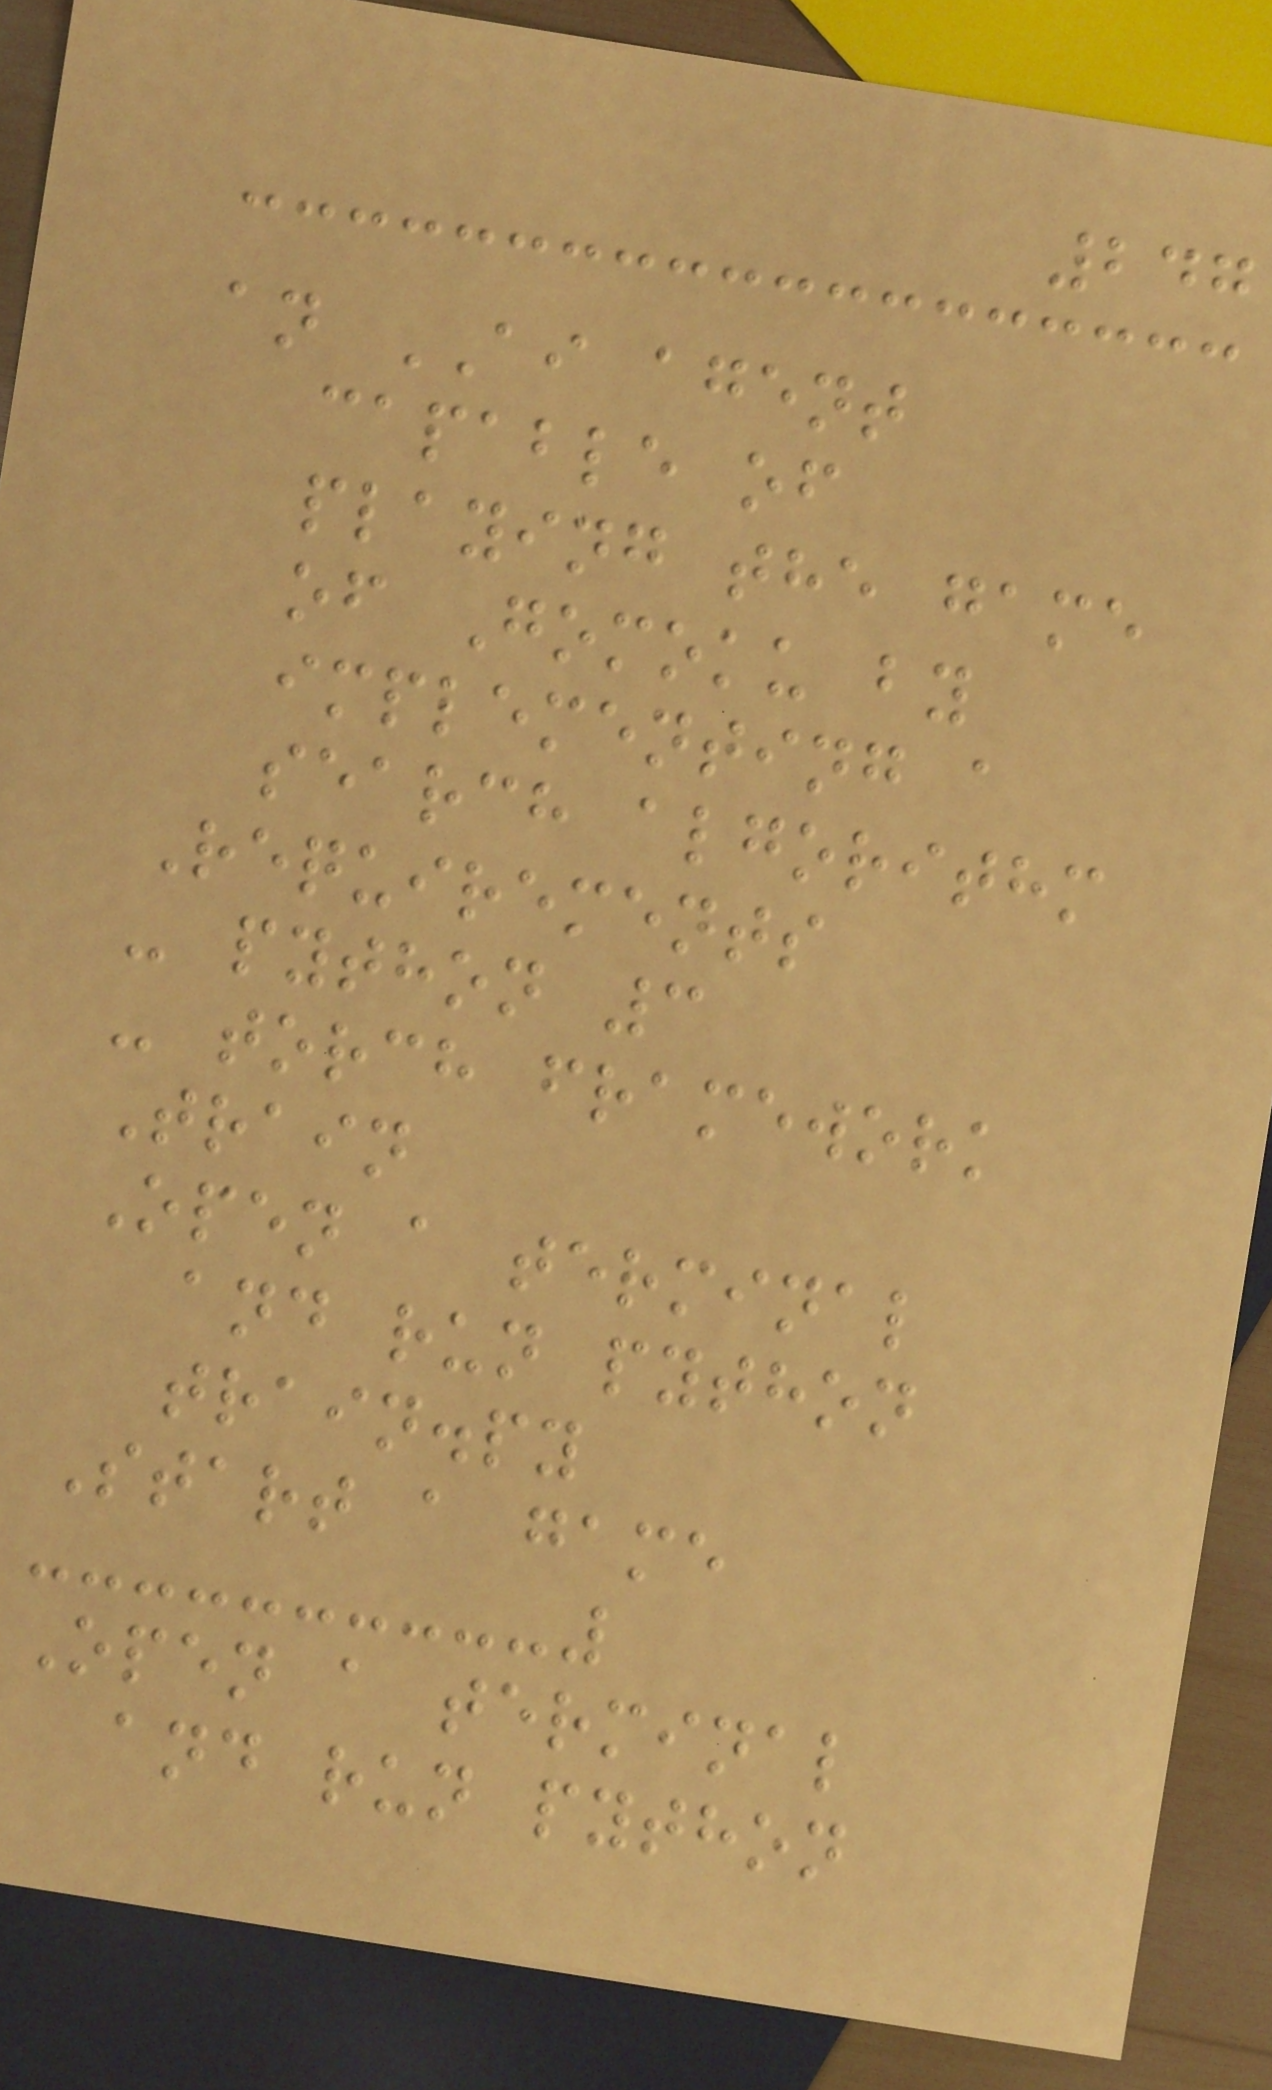247
an AI agent
capable of
playing the game
of Gomoku by
implementing a
search algorithm
Requirements
- python 3
- torch framework
Train
Open a terminal
and run python
train.py
Start a game
Open a terminal
and run python
